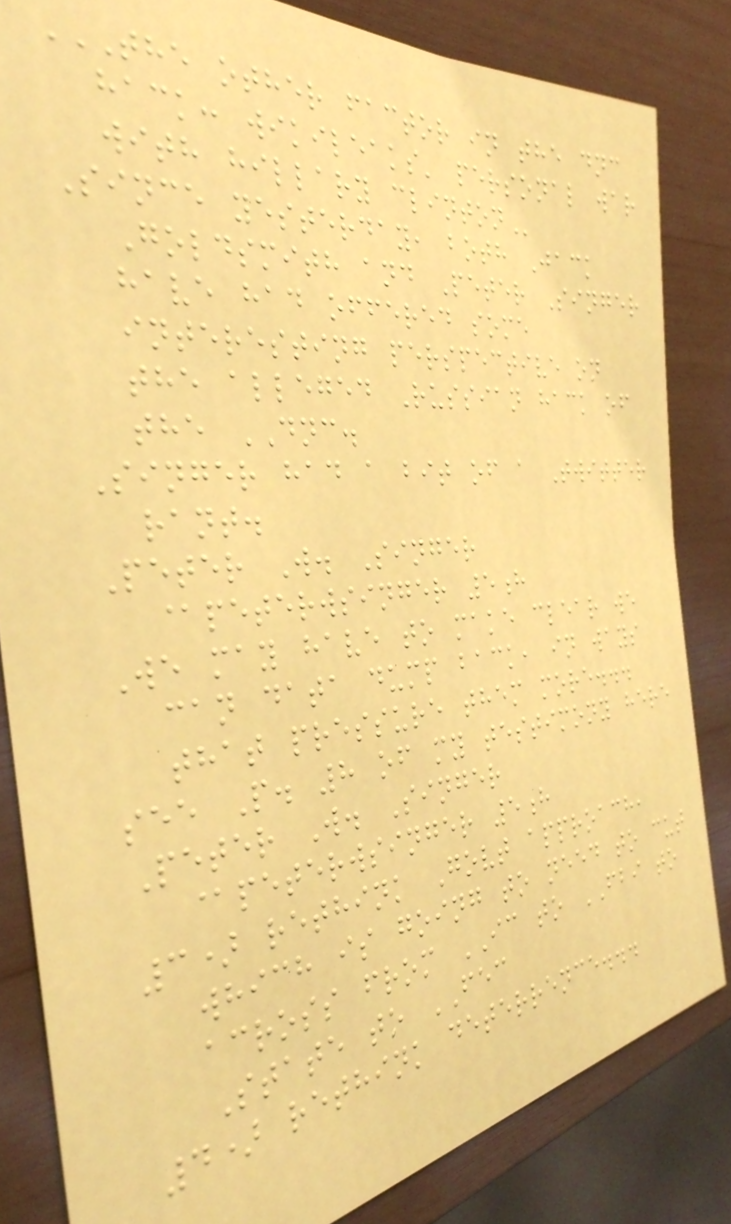THE OTHER FACTOR IN THE DNC
HACK: WIKILEAKS' PERSONAL WAR
WITH HILLARY CLINTON
Since yesterday, both Jack
Goldsmith and Peter Singer
have had offered some
interesting perspective on
the alleged Russian hack of
the DNC.
Singer had a bit of a Twitter
rant.
Peter W. Singer
@peterwsinger 5h
We may have to make clear we
can data dump back, in ways
that pressure them more...
see P. 8 of my testimony here
Peter W. Singer
@peterwsinger 5h
3) rethink Govt approach,
which is going to need to cut
across from IC to FBI to
State to FEC
4) rethink deterrence...
